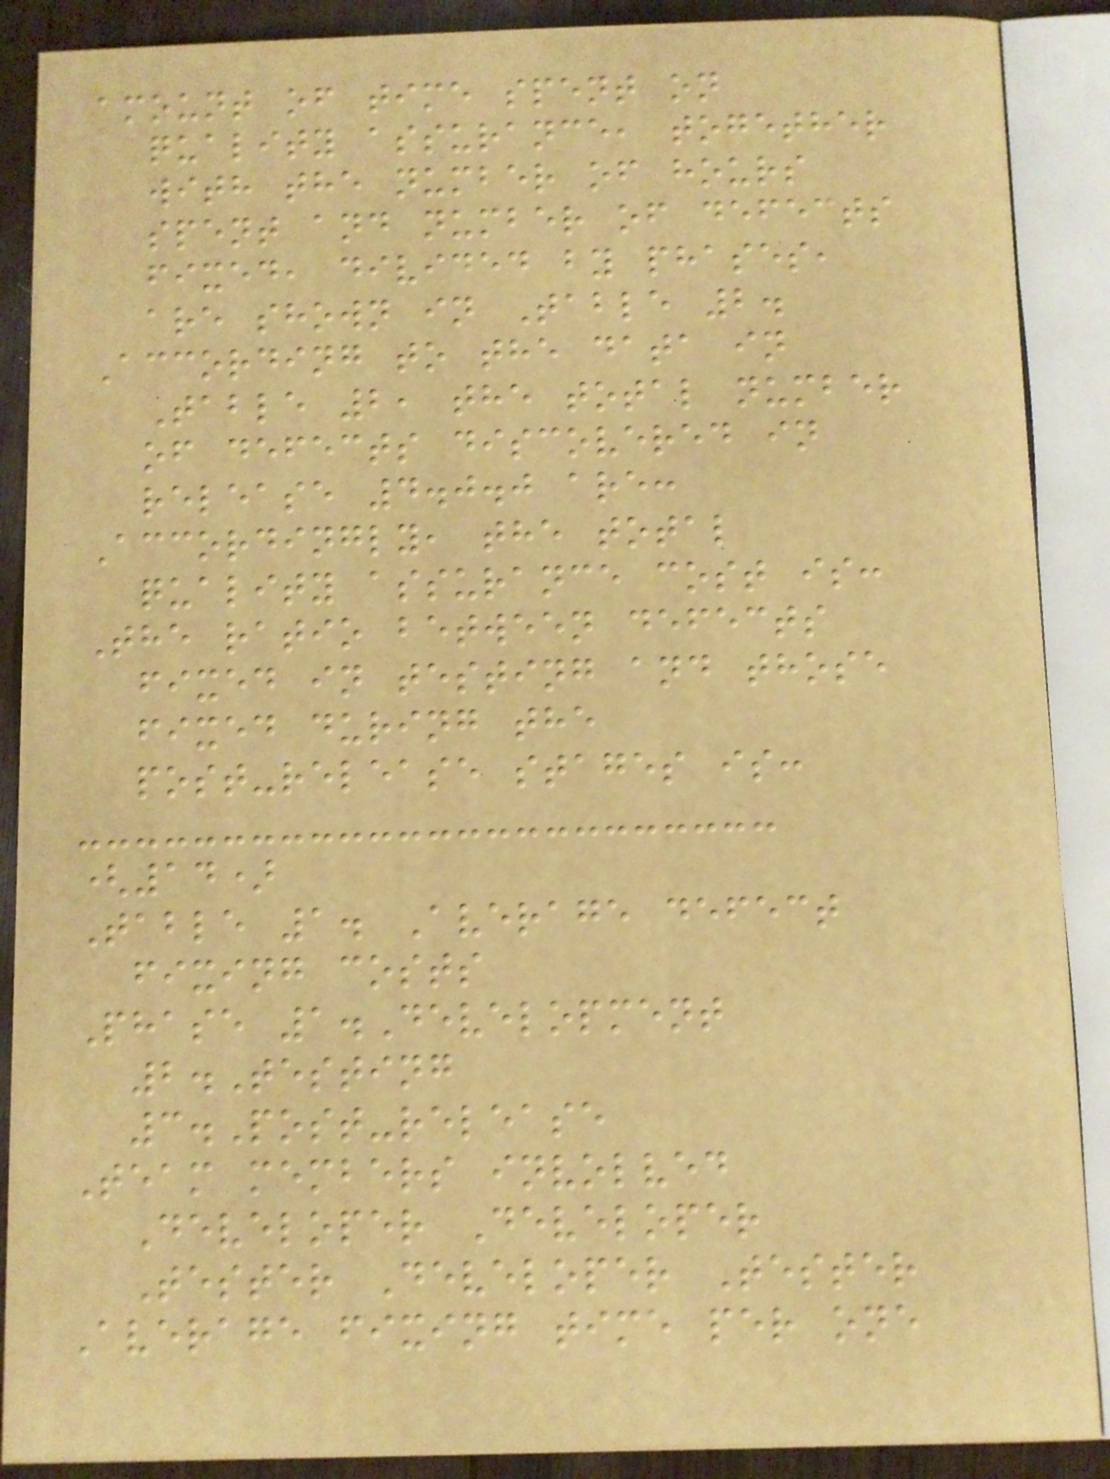amount of time spent on
quality assurance, together
with the number of hours
spent and number of defects
fixed, divided by phases,
are shown in Table 2.
According to the data in
Table 2, the total number
of defects discovered in
release 4.0.0 are:
Accordingly, the total
quality assurance cost is:
The ratio between defects
fixed in testing and those
fixed during the
post-release stages is:
(14)
Table 1. Average defect
fixing costs
Phase 1.Development
2.Testing
3.Post-release
Team members involved
Developer Developer
Tester Developer Tester
Average fixing time per one
